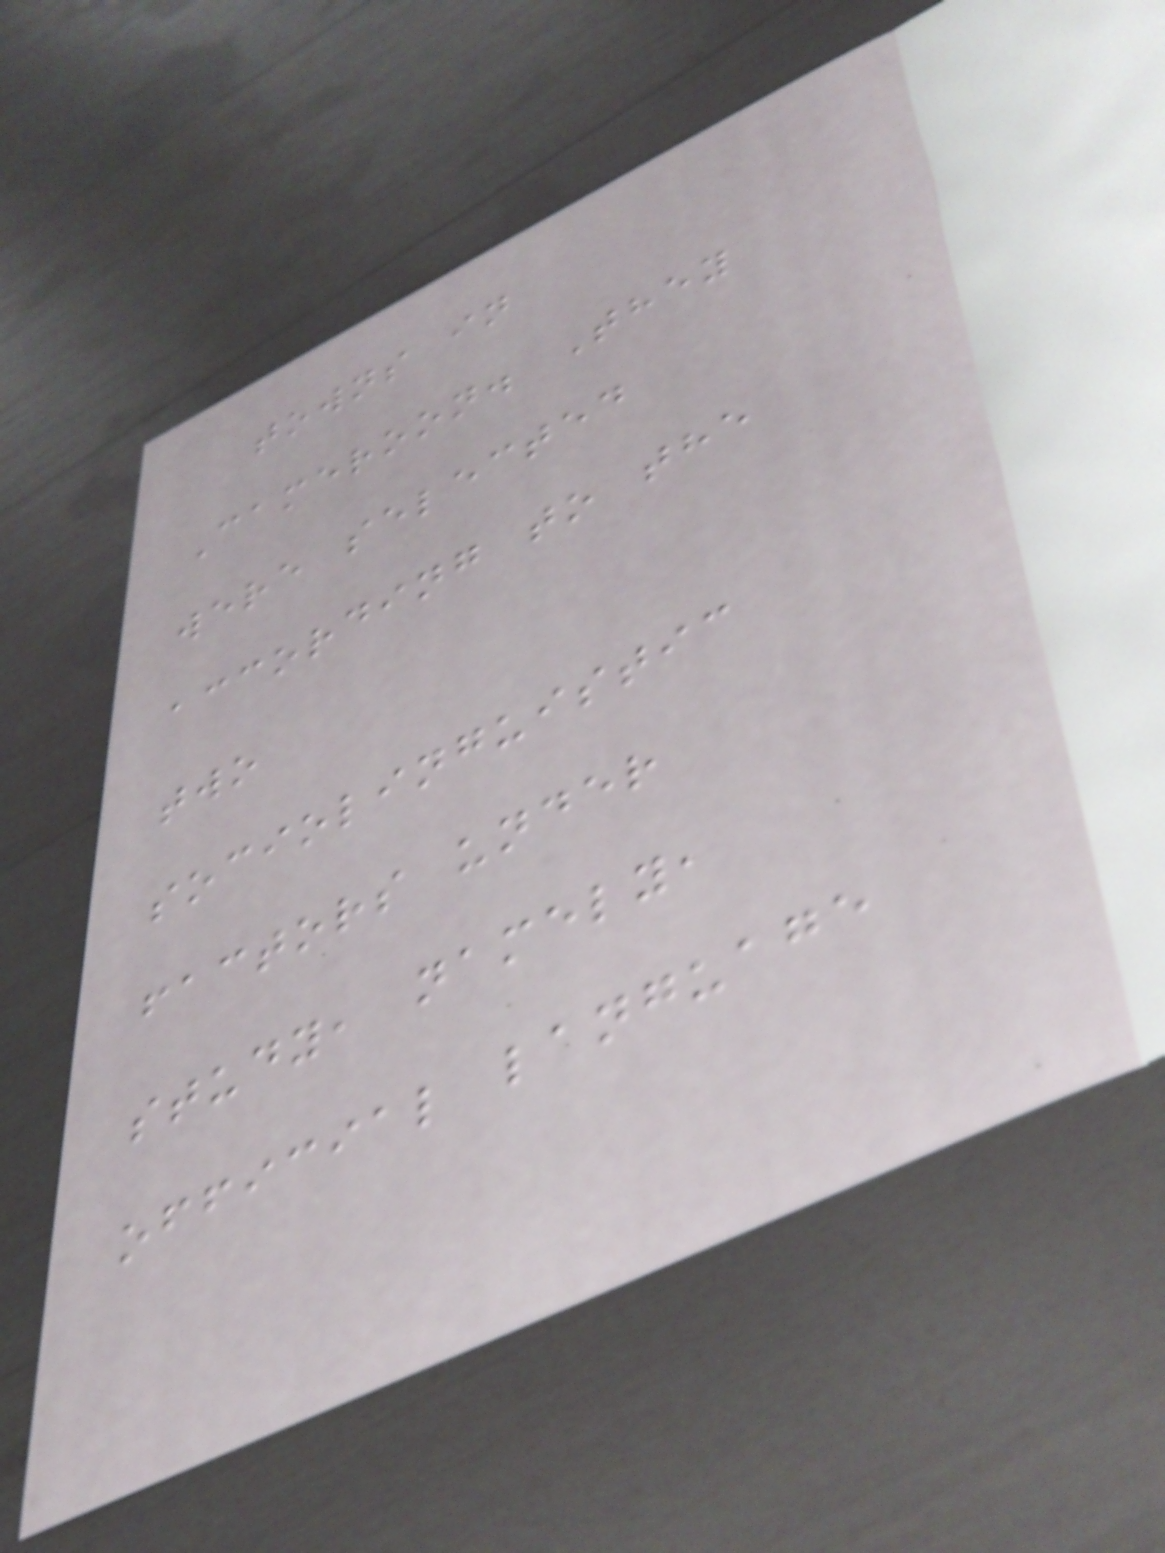towns in
Cameroon. They
were selected
according to the
two
sociolinguistic
factors under
study, namely,
official language
